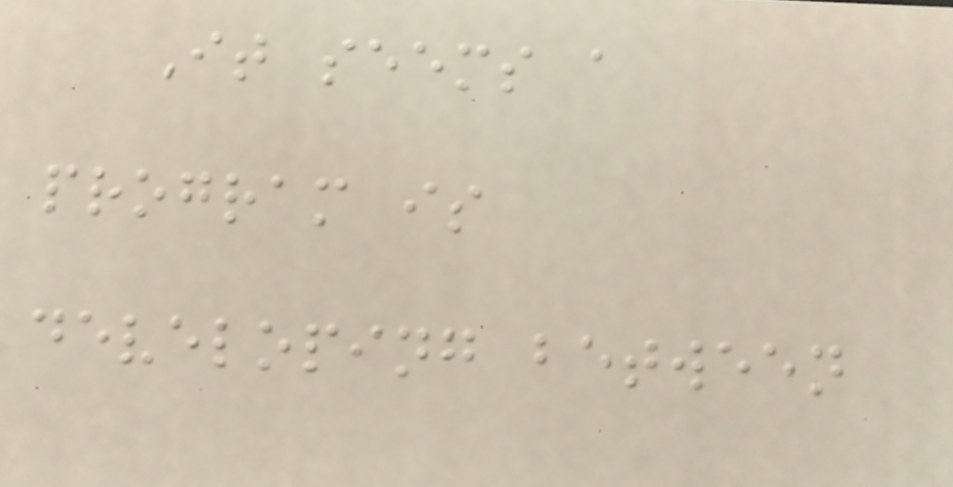It seems a
program is
developing between
